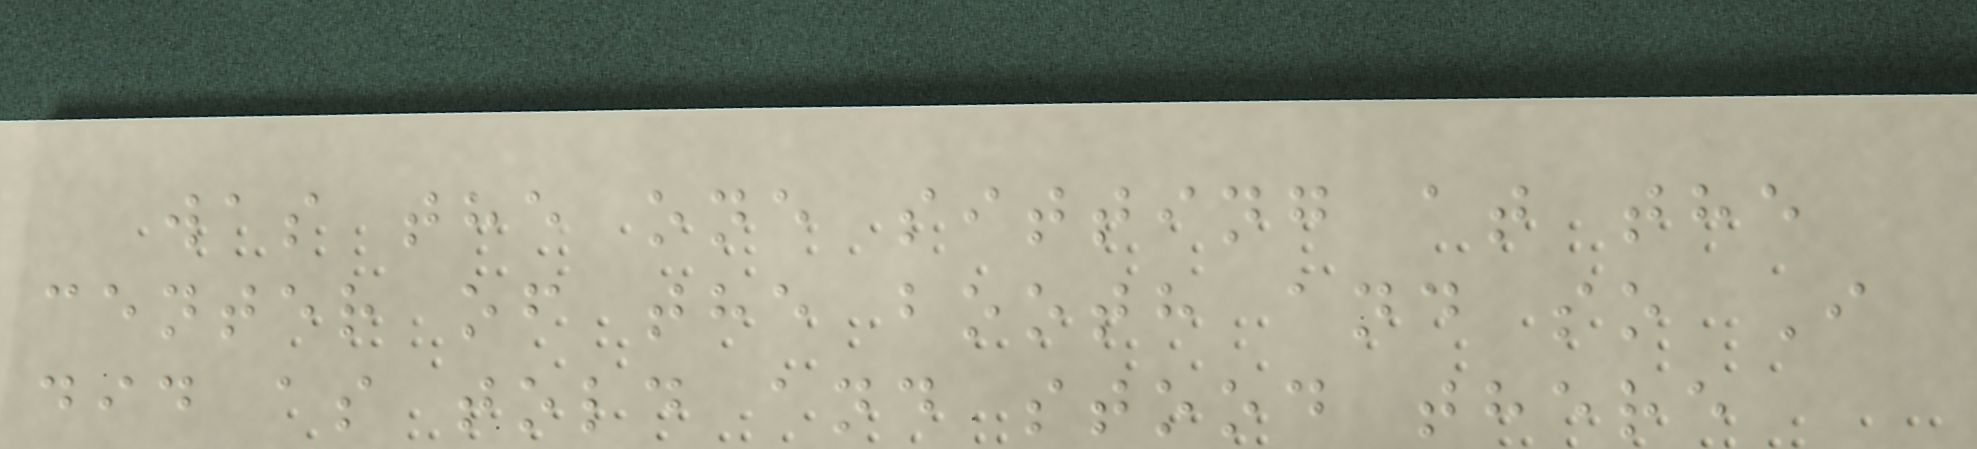was the one sitting at the
center of the booth and so I
did as told and stood there
